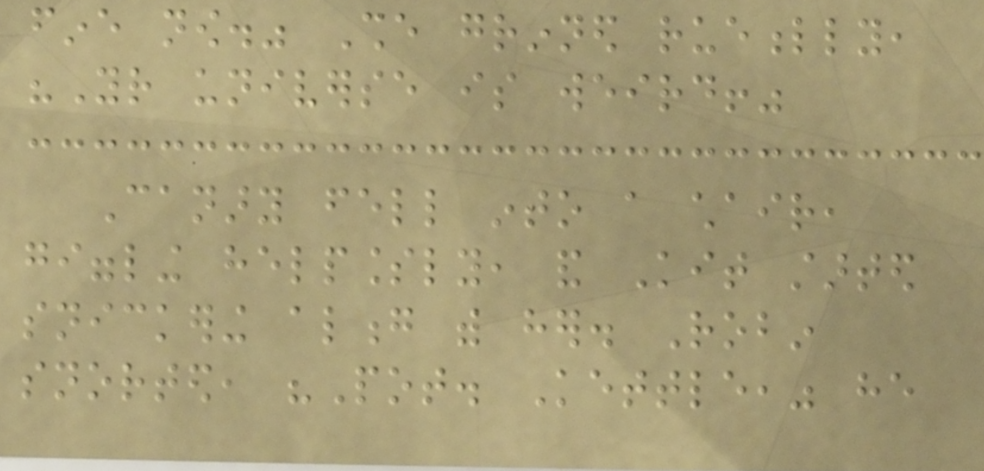fine now." She grinned ruefully,
"Your universe is weird!"
Canary fell into a chair,
giggling helplessly, and Kit started
snickering along with her. Robin
snorted, "Pot. Kettle," he
